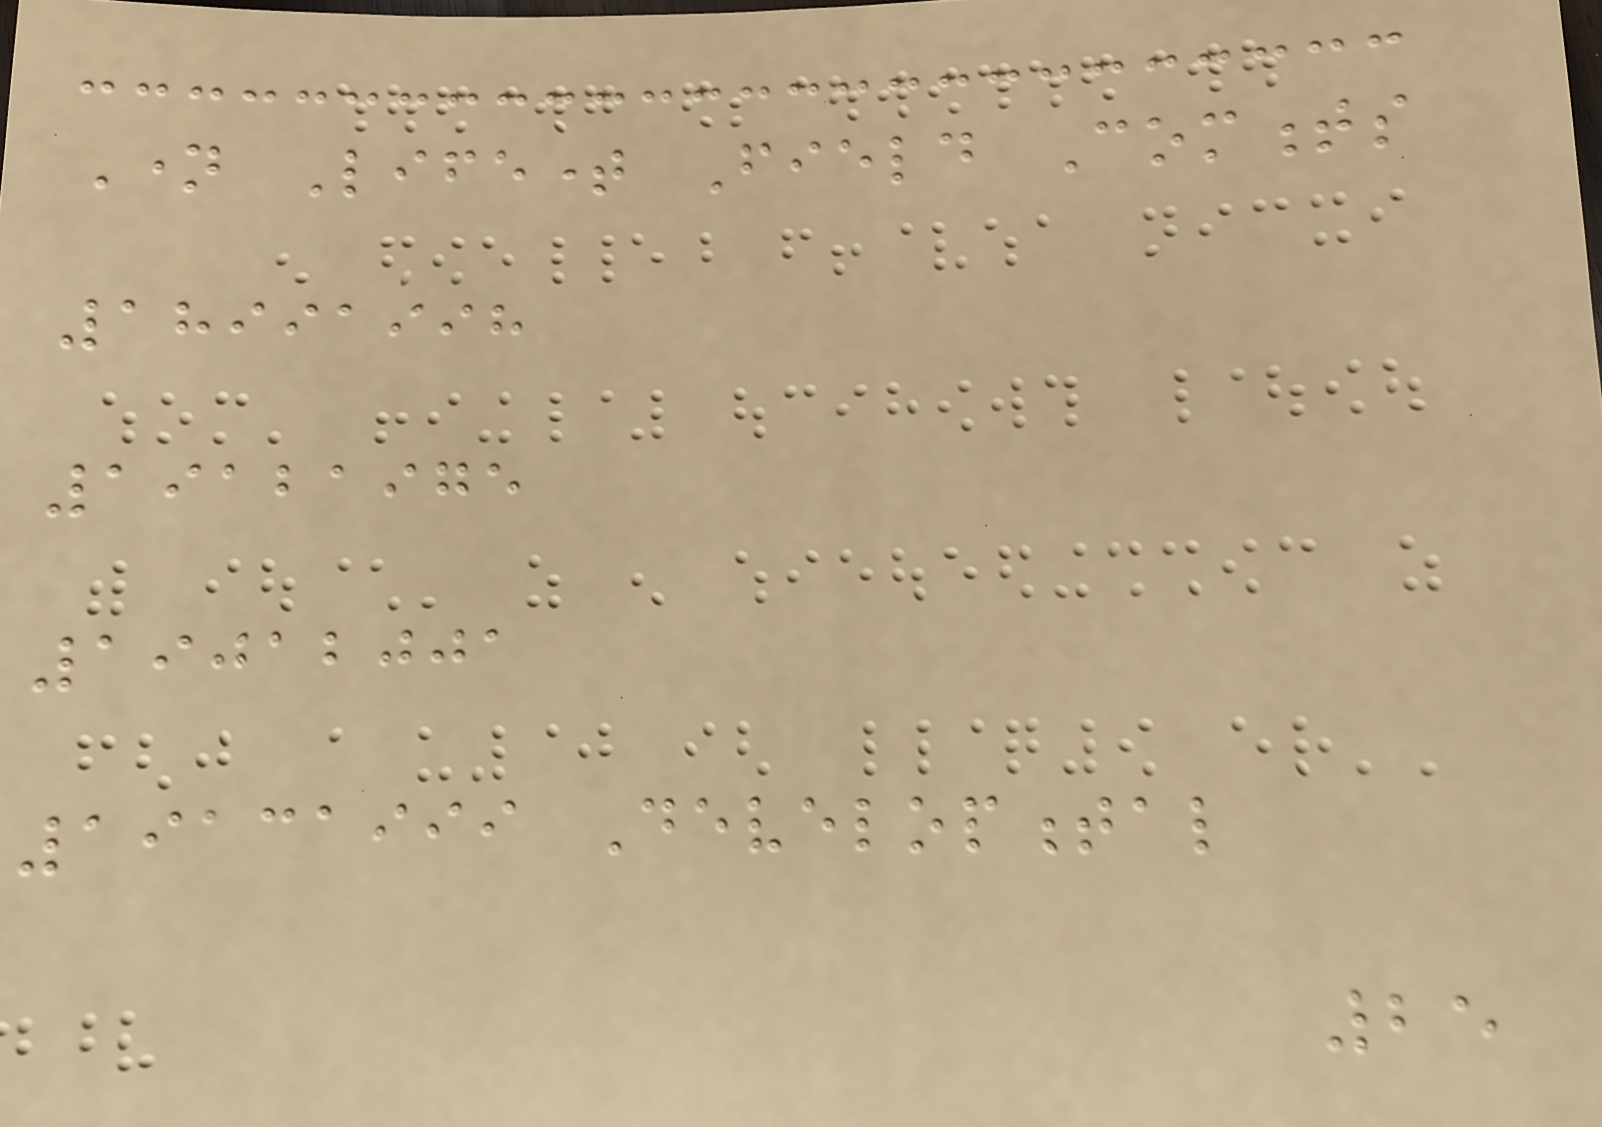Name Lifetime Field Comments
18991998
19121975
19012001
19131999 Developmental
25
